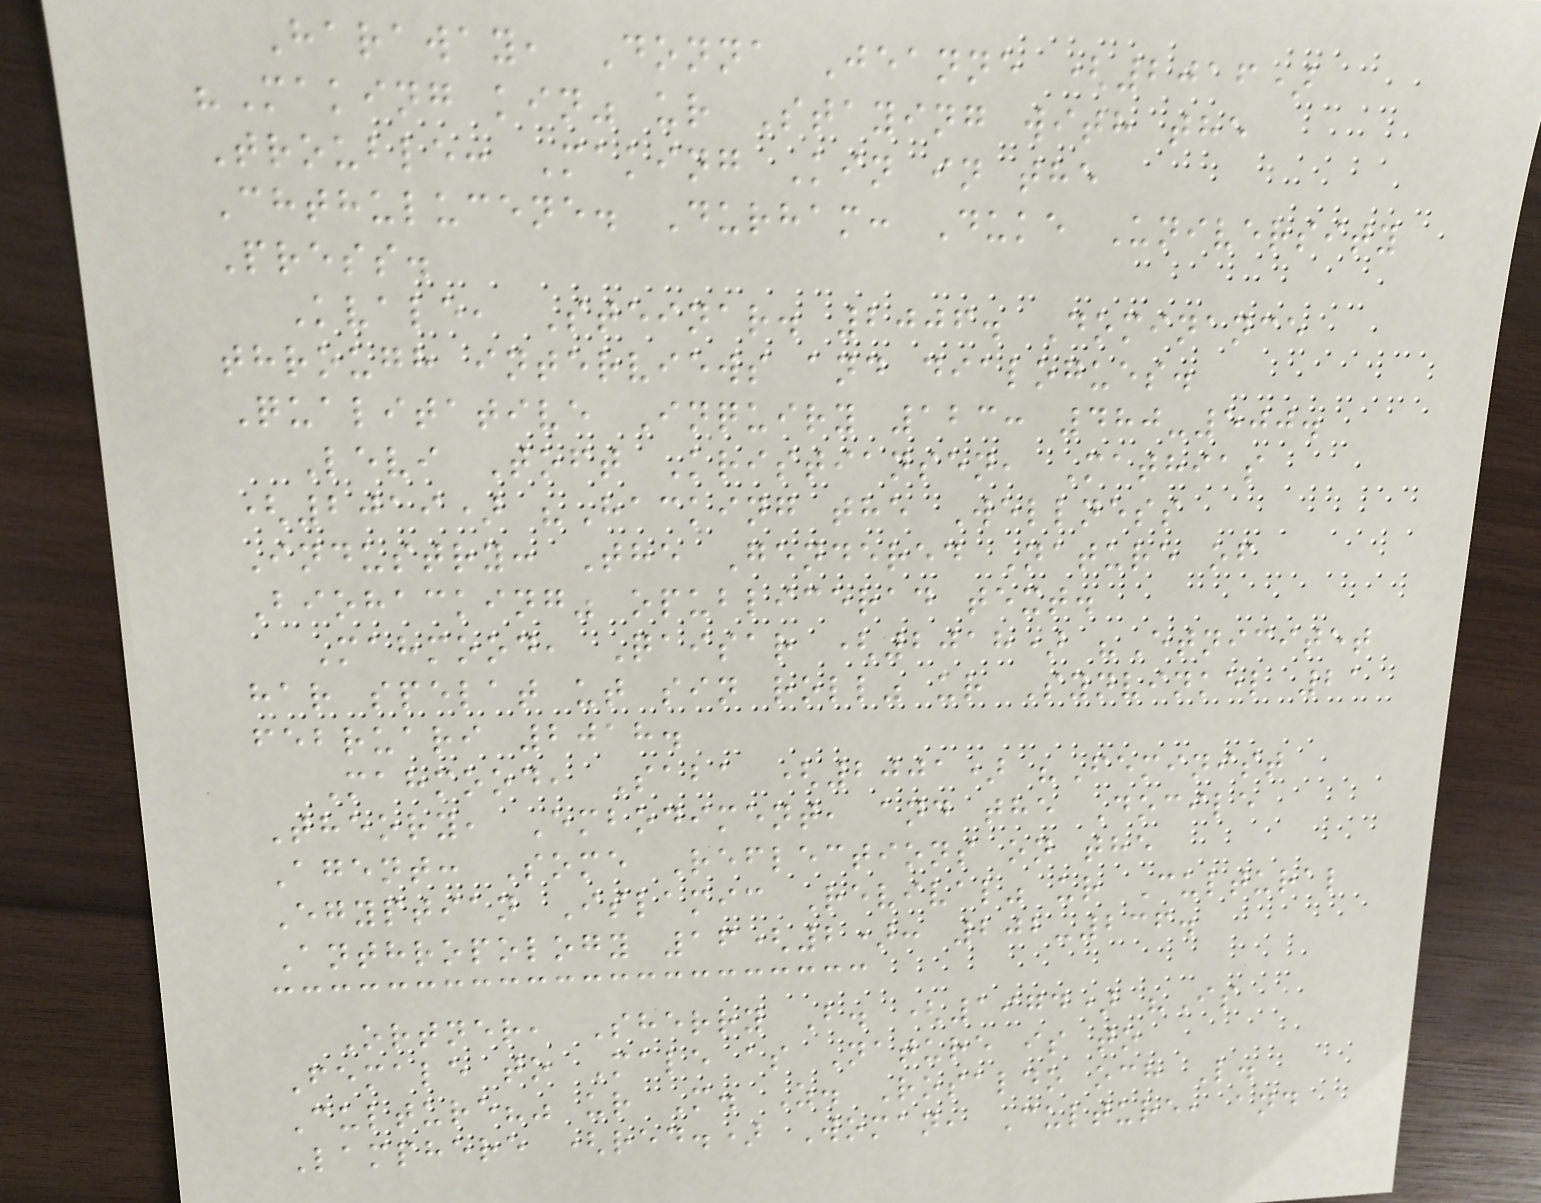Haraway, Donna Jeanne (2016)
"Making kin" ur Staying with the
Trouble: Making Kin in the
Chthulucene. Durham: Duke University
Press.
Kvale, Steinar. 2006. Dominance
through interviews and dialogues.
Qualitative Inquiry 123: 480-500.
Levi Toft Kristiansen, Mathias
(2019) "Hacking the Wellness
Industry: The Gendered Nature of
Biohacking" opublicerad text.
Mahmood, Qaisar (2018) "Etnicitet
har spelat ut sin roll" ur Synvinkel 21
februari 2018.
Mahmood, Saba (2001) "Feminist
Theory, Embodiment, and the Docile
Agent: Some Reflections on the
Egyptian Islamic Revival" ur Cultural
Anthropology 16(2): 202-236.
Ortner, Sherry B. (1974) "Is
Female to Male as Nature is to
Culture?" ur M. Z. Rosaldo och L.
Lamphere (red.) Woman, Culture, and
